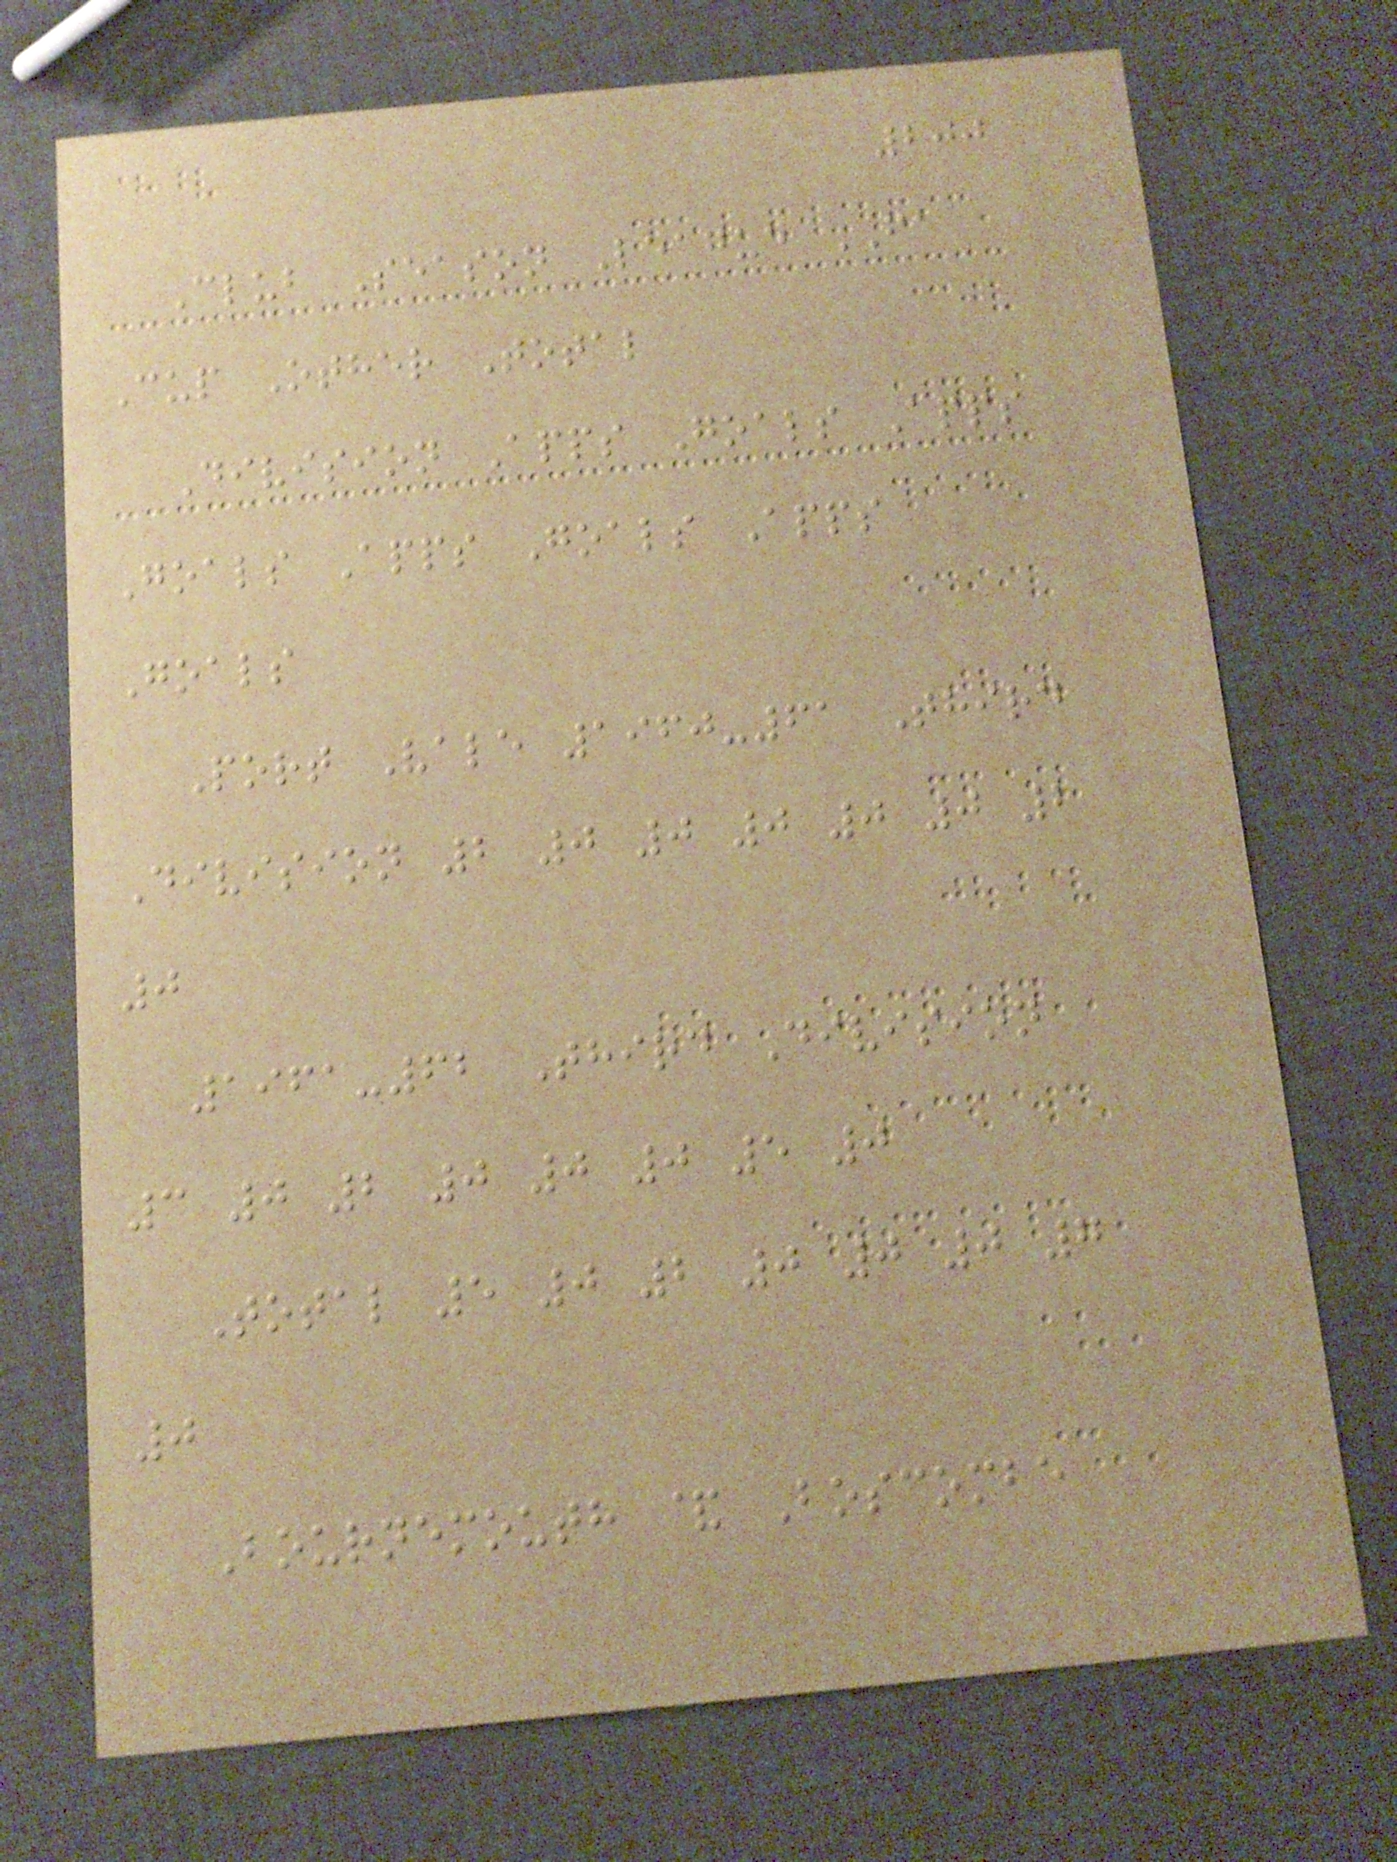200
Club Season League FA
Cup Other Total
Division Apps Goals Apps
Goals Apps Goals Apps
Goals
Port Vale 1960-61 Third
Division 2 0 0 0 0 0 2
0
1961-62 Third Division
3 0 2 0 0 0 5 0
Total 5 0 2 0 0 0 7
0
Bournemouth & Boscombe
